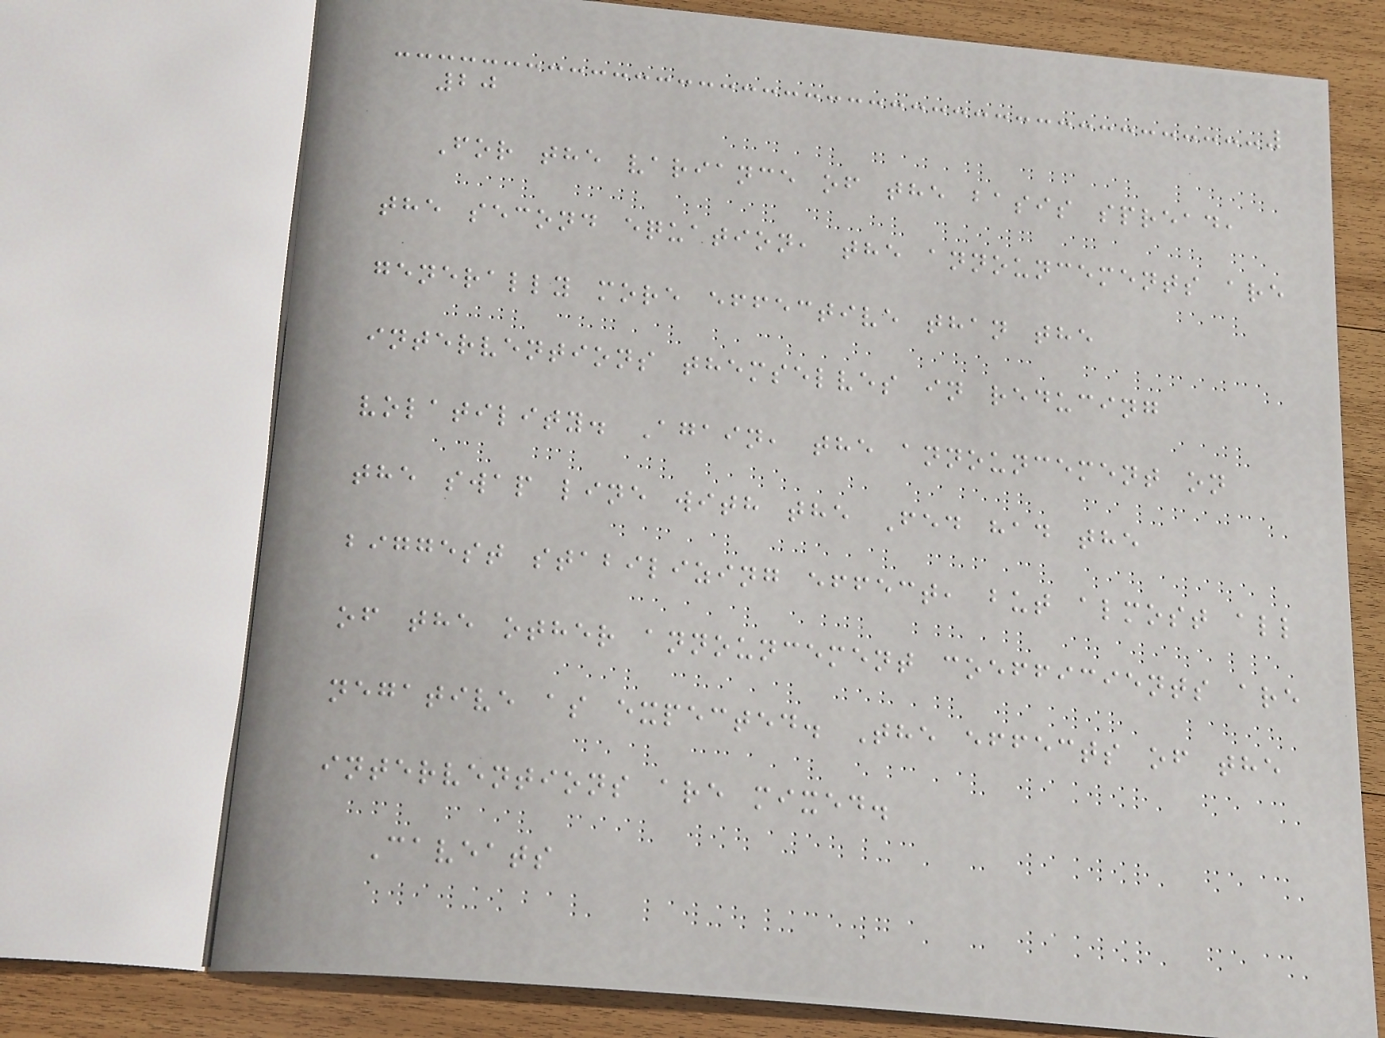20
For the variance of the basis spread,
the second equation, the announcements are
generally more effective than the
interventions themselves in reducing
volatility. Again, the announcement on
the swap line with the Fed had the
biggest stabilizing effect, but almost all
of the other announcement coefficients are
negative as expected. The effects of the
interventions are mixed.
Caveats
